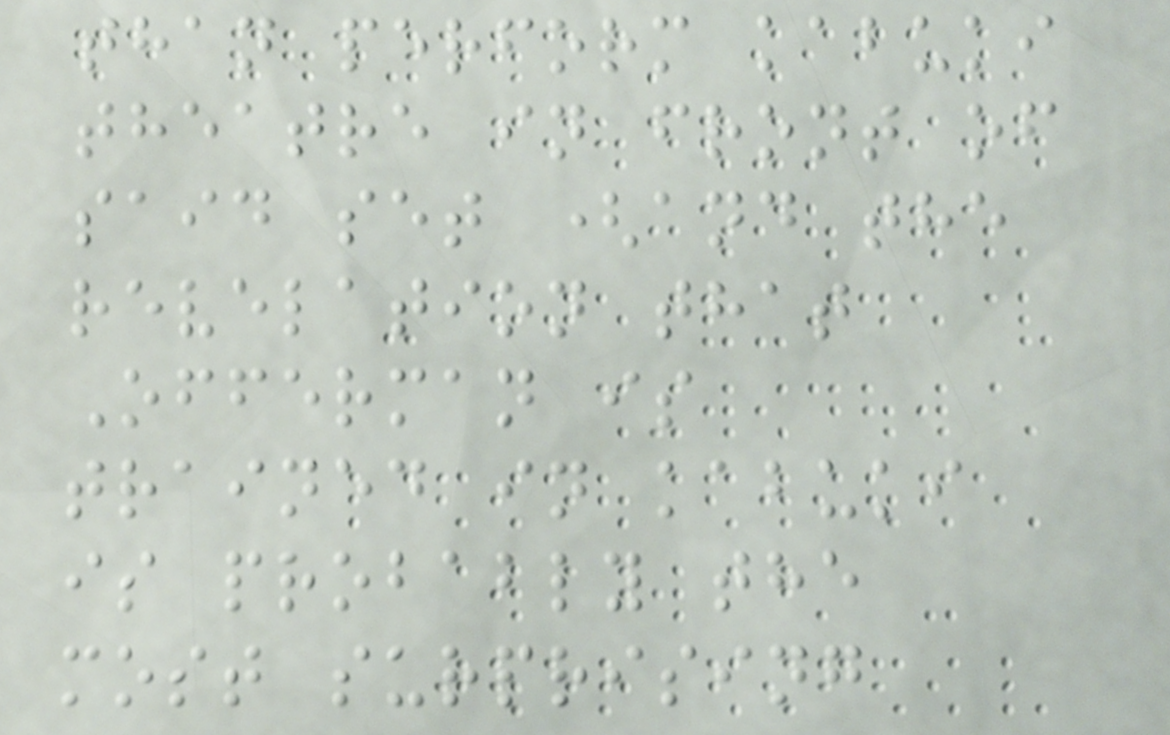than perform kabuki
theatre in front of
said set (and the
revelation that
Offerman is
trained in kabuki
is probably the
most surprising
